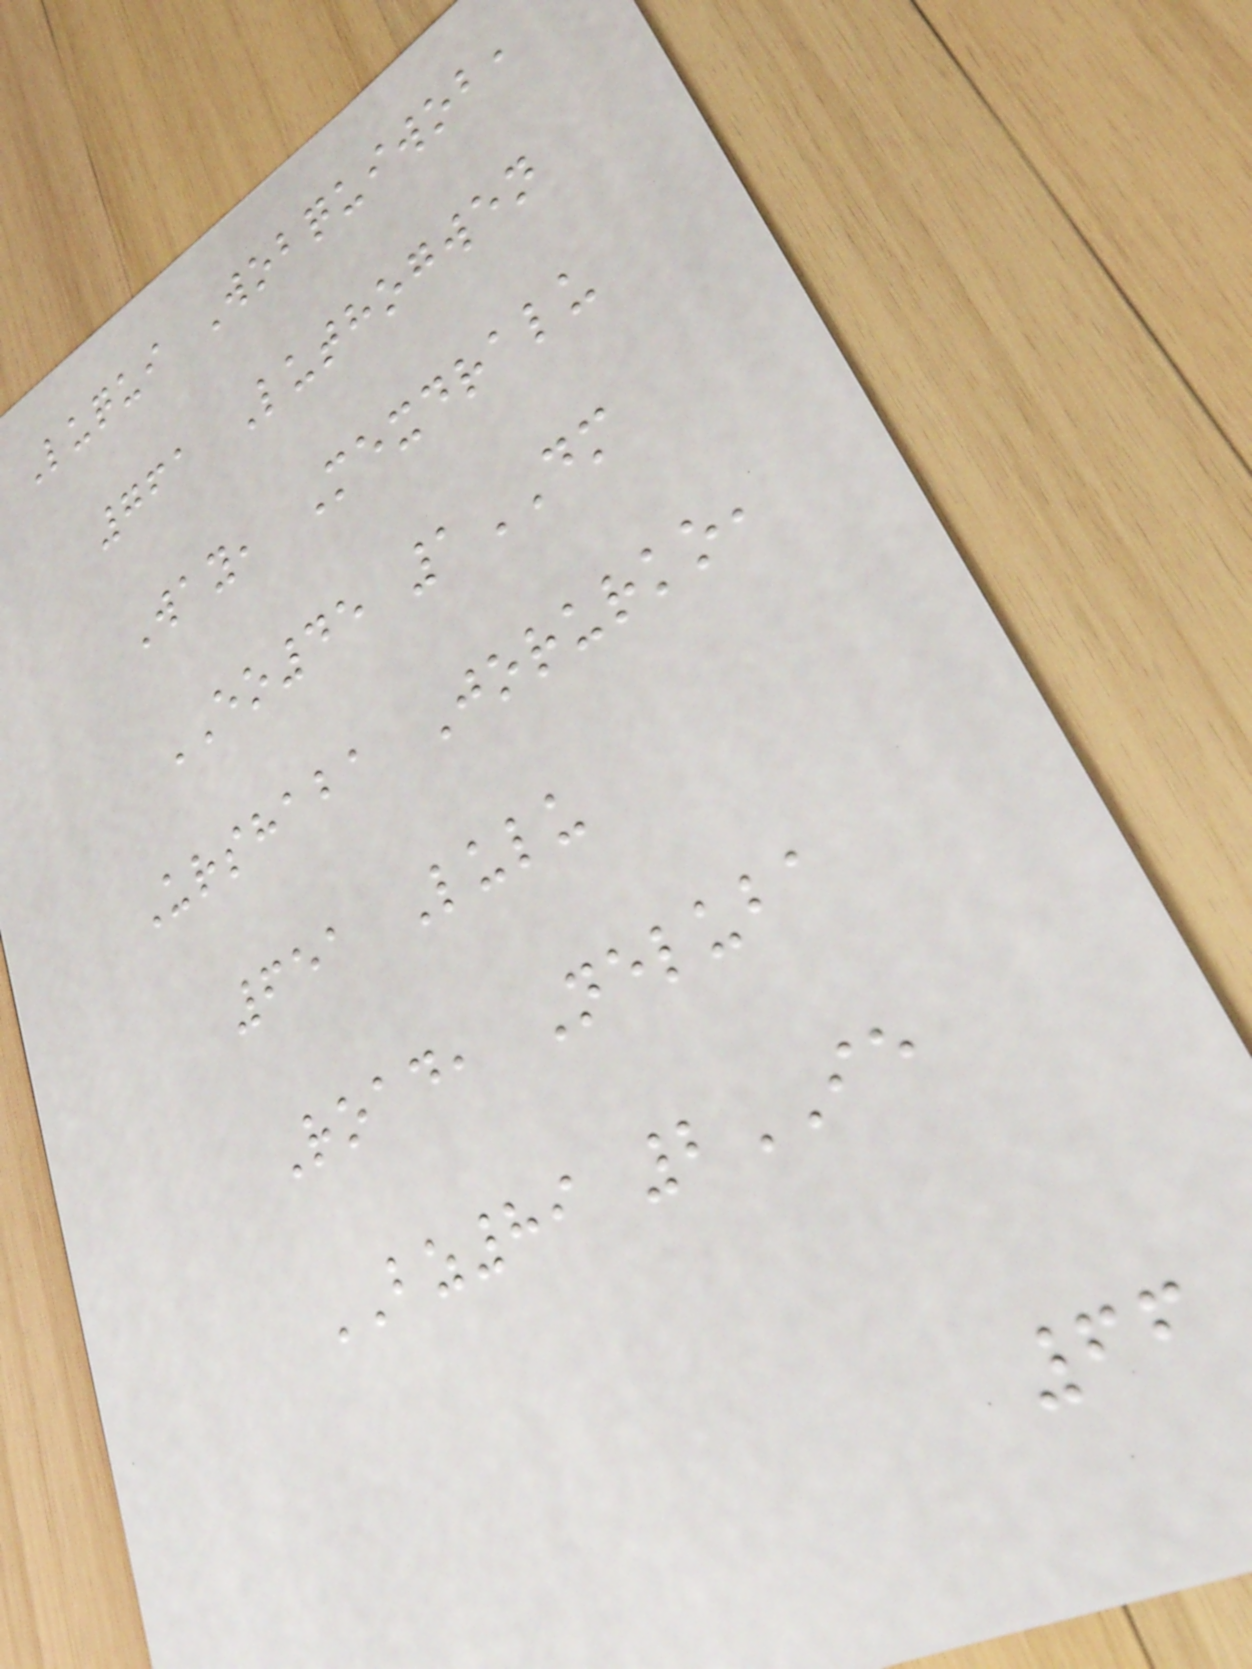Luqui Wobquiwob,
761 Luthogwen
Way, Mexdralu
EO45 1DM
Urshaba Jorurko,
651 Lulu
Road, Neluba
BZ89 2IE
66
